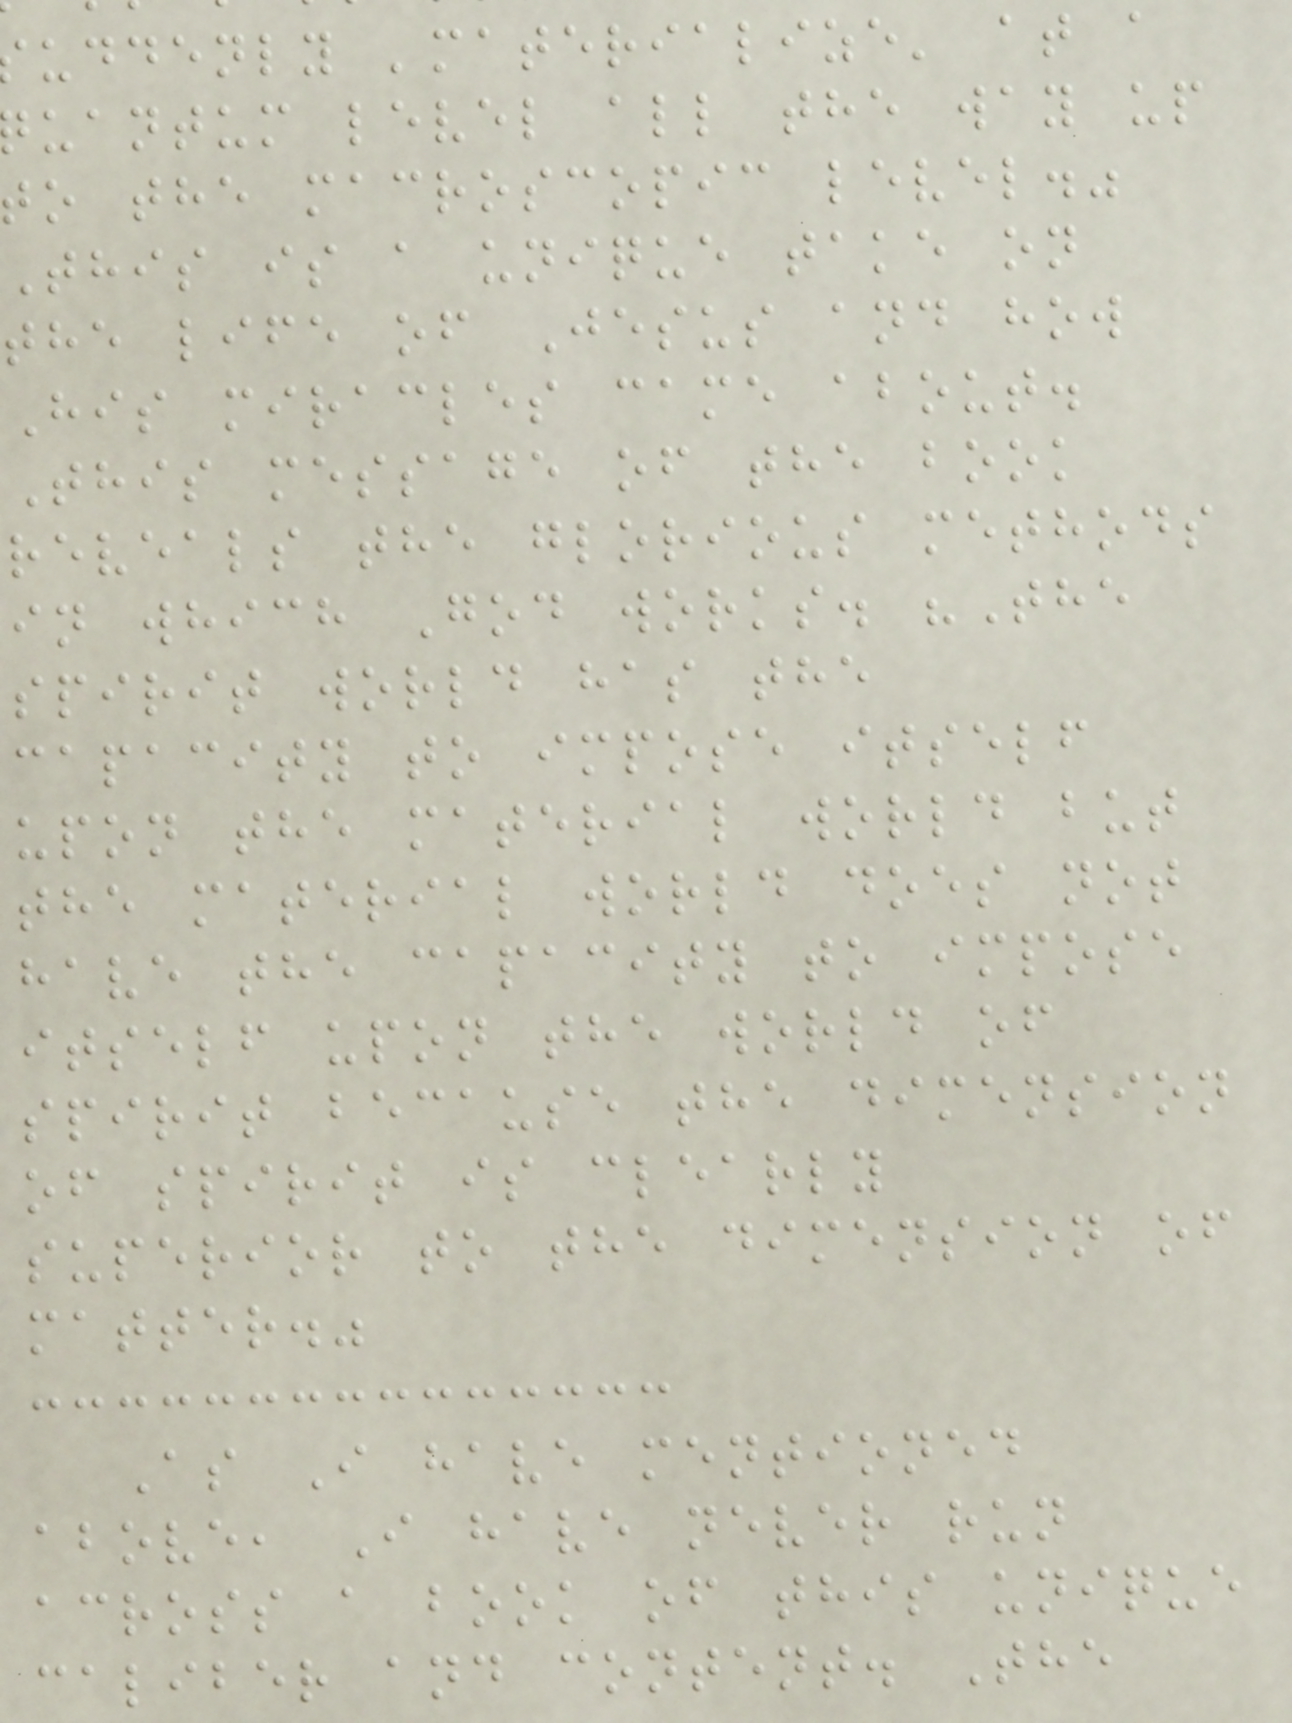uddenly 'materialize' at a
uantum level all the way up
to the macroscopic level."
This is a unique take on
the life of Jesus and how
His miracles came about.
This message of the book
reveals the glorious methods
in which God works. "The
spirit world has the
capacity to impose itself
upon the material world but
the material world does not
have the capacity to impose
itself upon the world of
spirit because the dimension
of spirit is clearly
superior to the dimension of
matter."
As I have mentioned
above, I have never run
across a book of this unique
caliber and content. The
